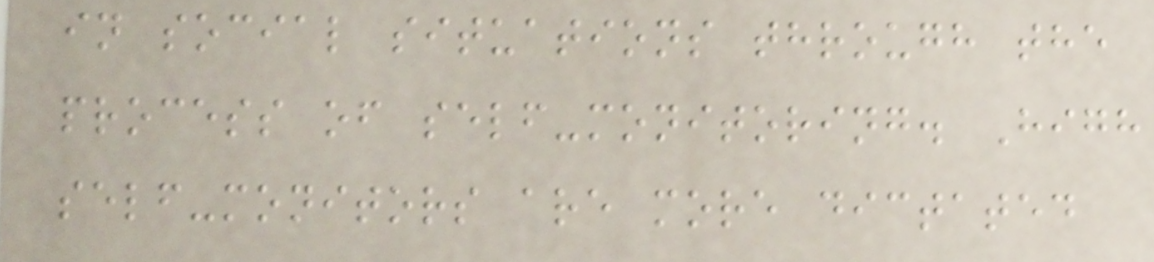in social situations through the
process of self-monitoring. High
self-monitors are more dictated
